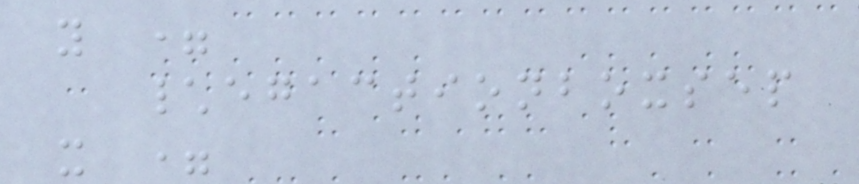y =
\egactionboxsep
x =
